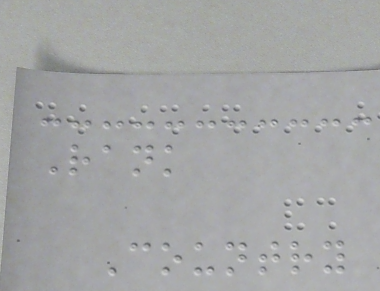Rank
Country
